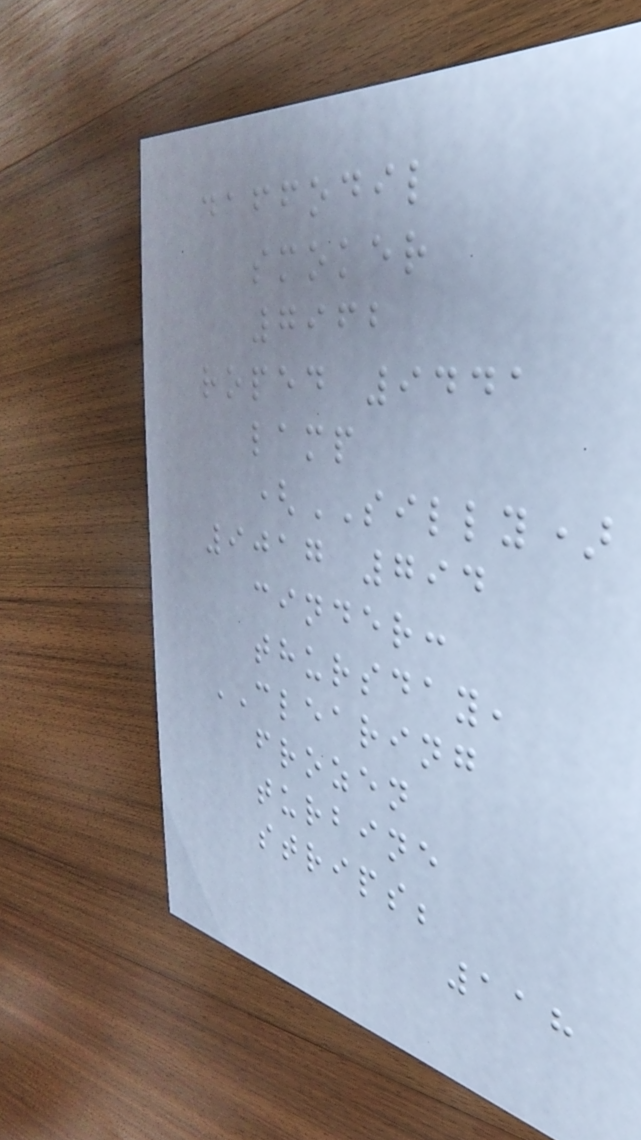daffodil
smoker
7962
roped 9441
lamp
(SILLY)
9017 794
cinder:
thursday,
CLEARING
frozen
turbine
strips;
118
